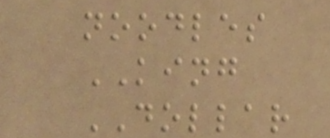noodles
KING
DOLLAR
